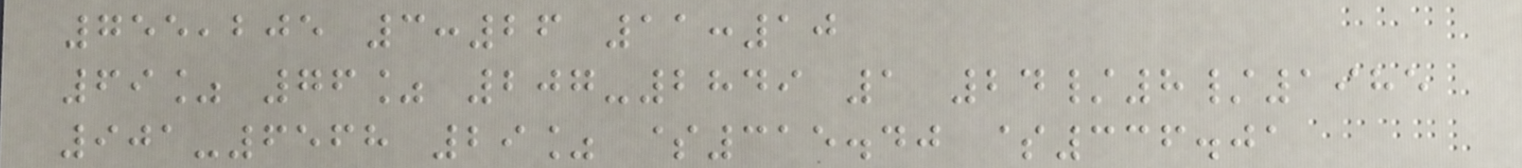755,205 3:26 11:10
69% 76% 207-2849 1 24/8/1985
901-6568 29% $315.40 $336.01
